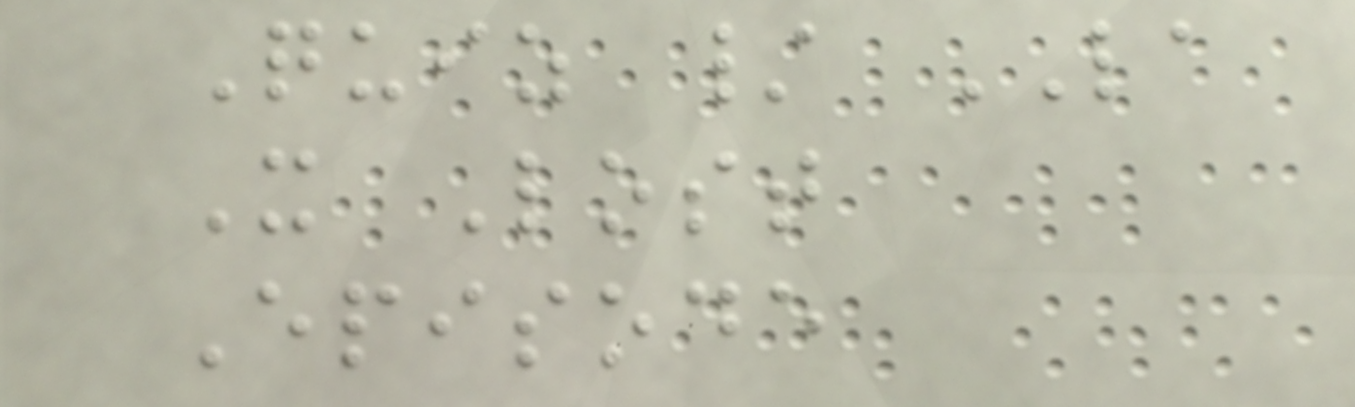Quiz / LA
X Lost
Episode
